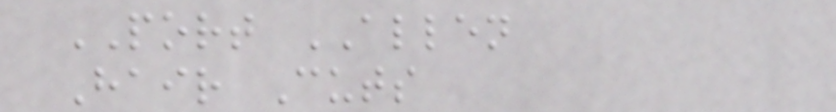PORT ALLEN
Hair Cuts
